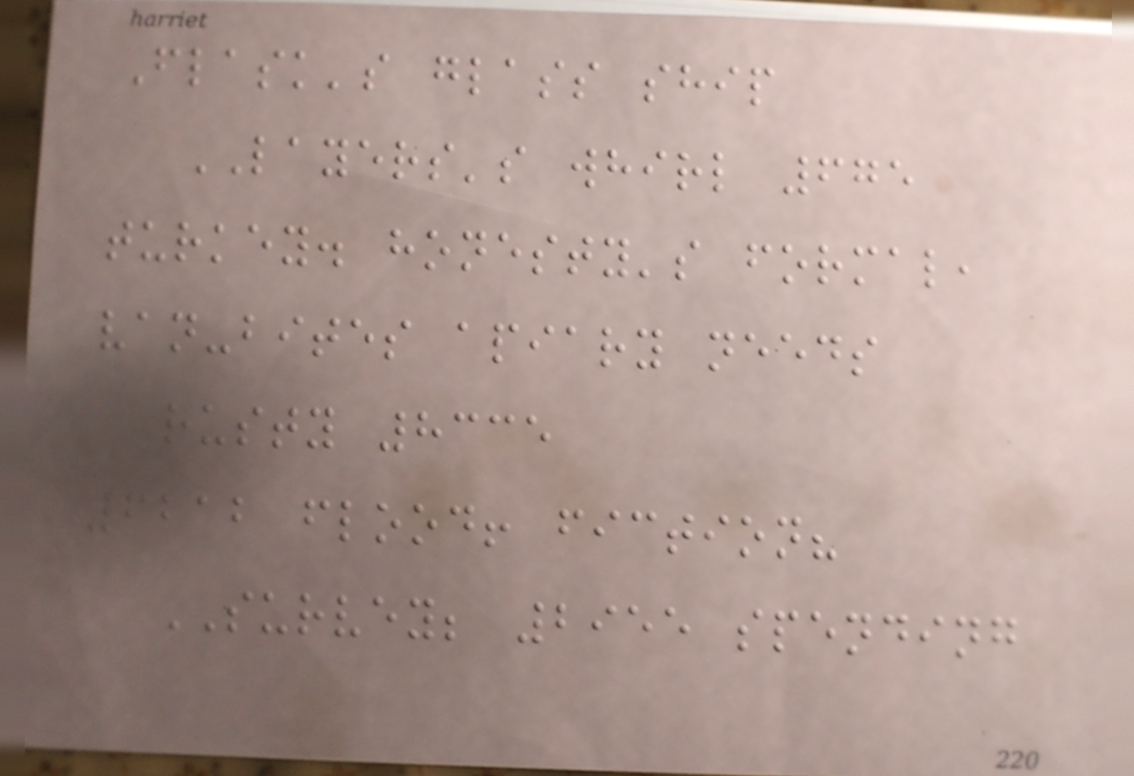Flask's glass ship
LAYERS's whirl 675
turkey. honesty's formal,
van-bites apiary needs
rusty 8335
6212 flood! fiction?
SURVEY; 2955 spending
